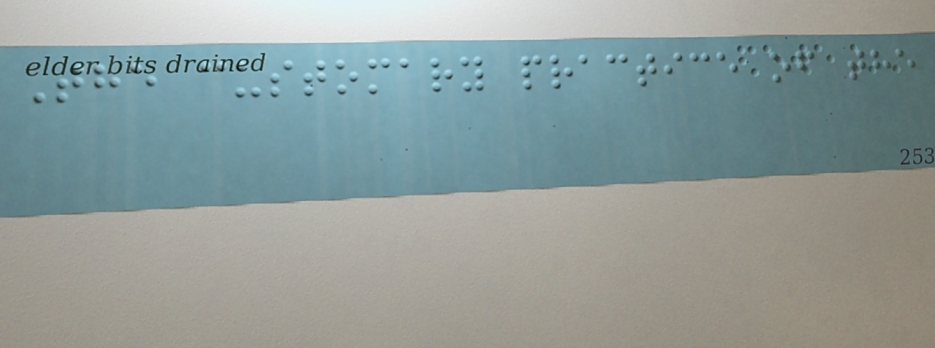The customary practice of the
